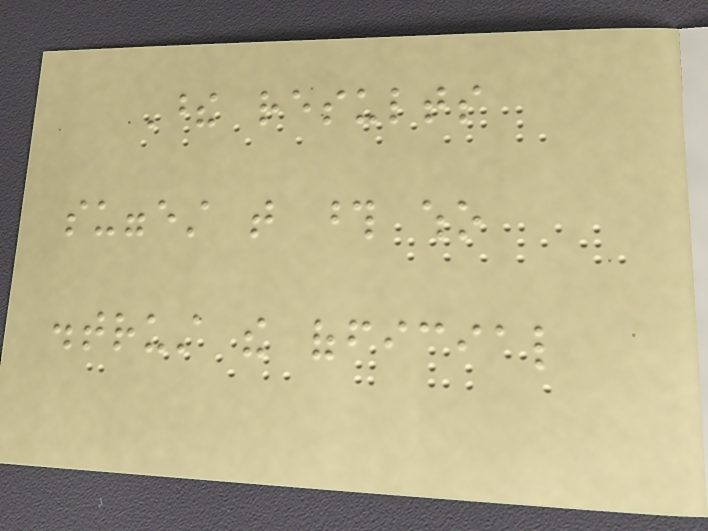These results
suggest that those who
distrust the official
